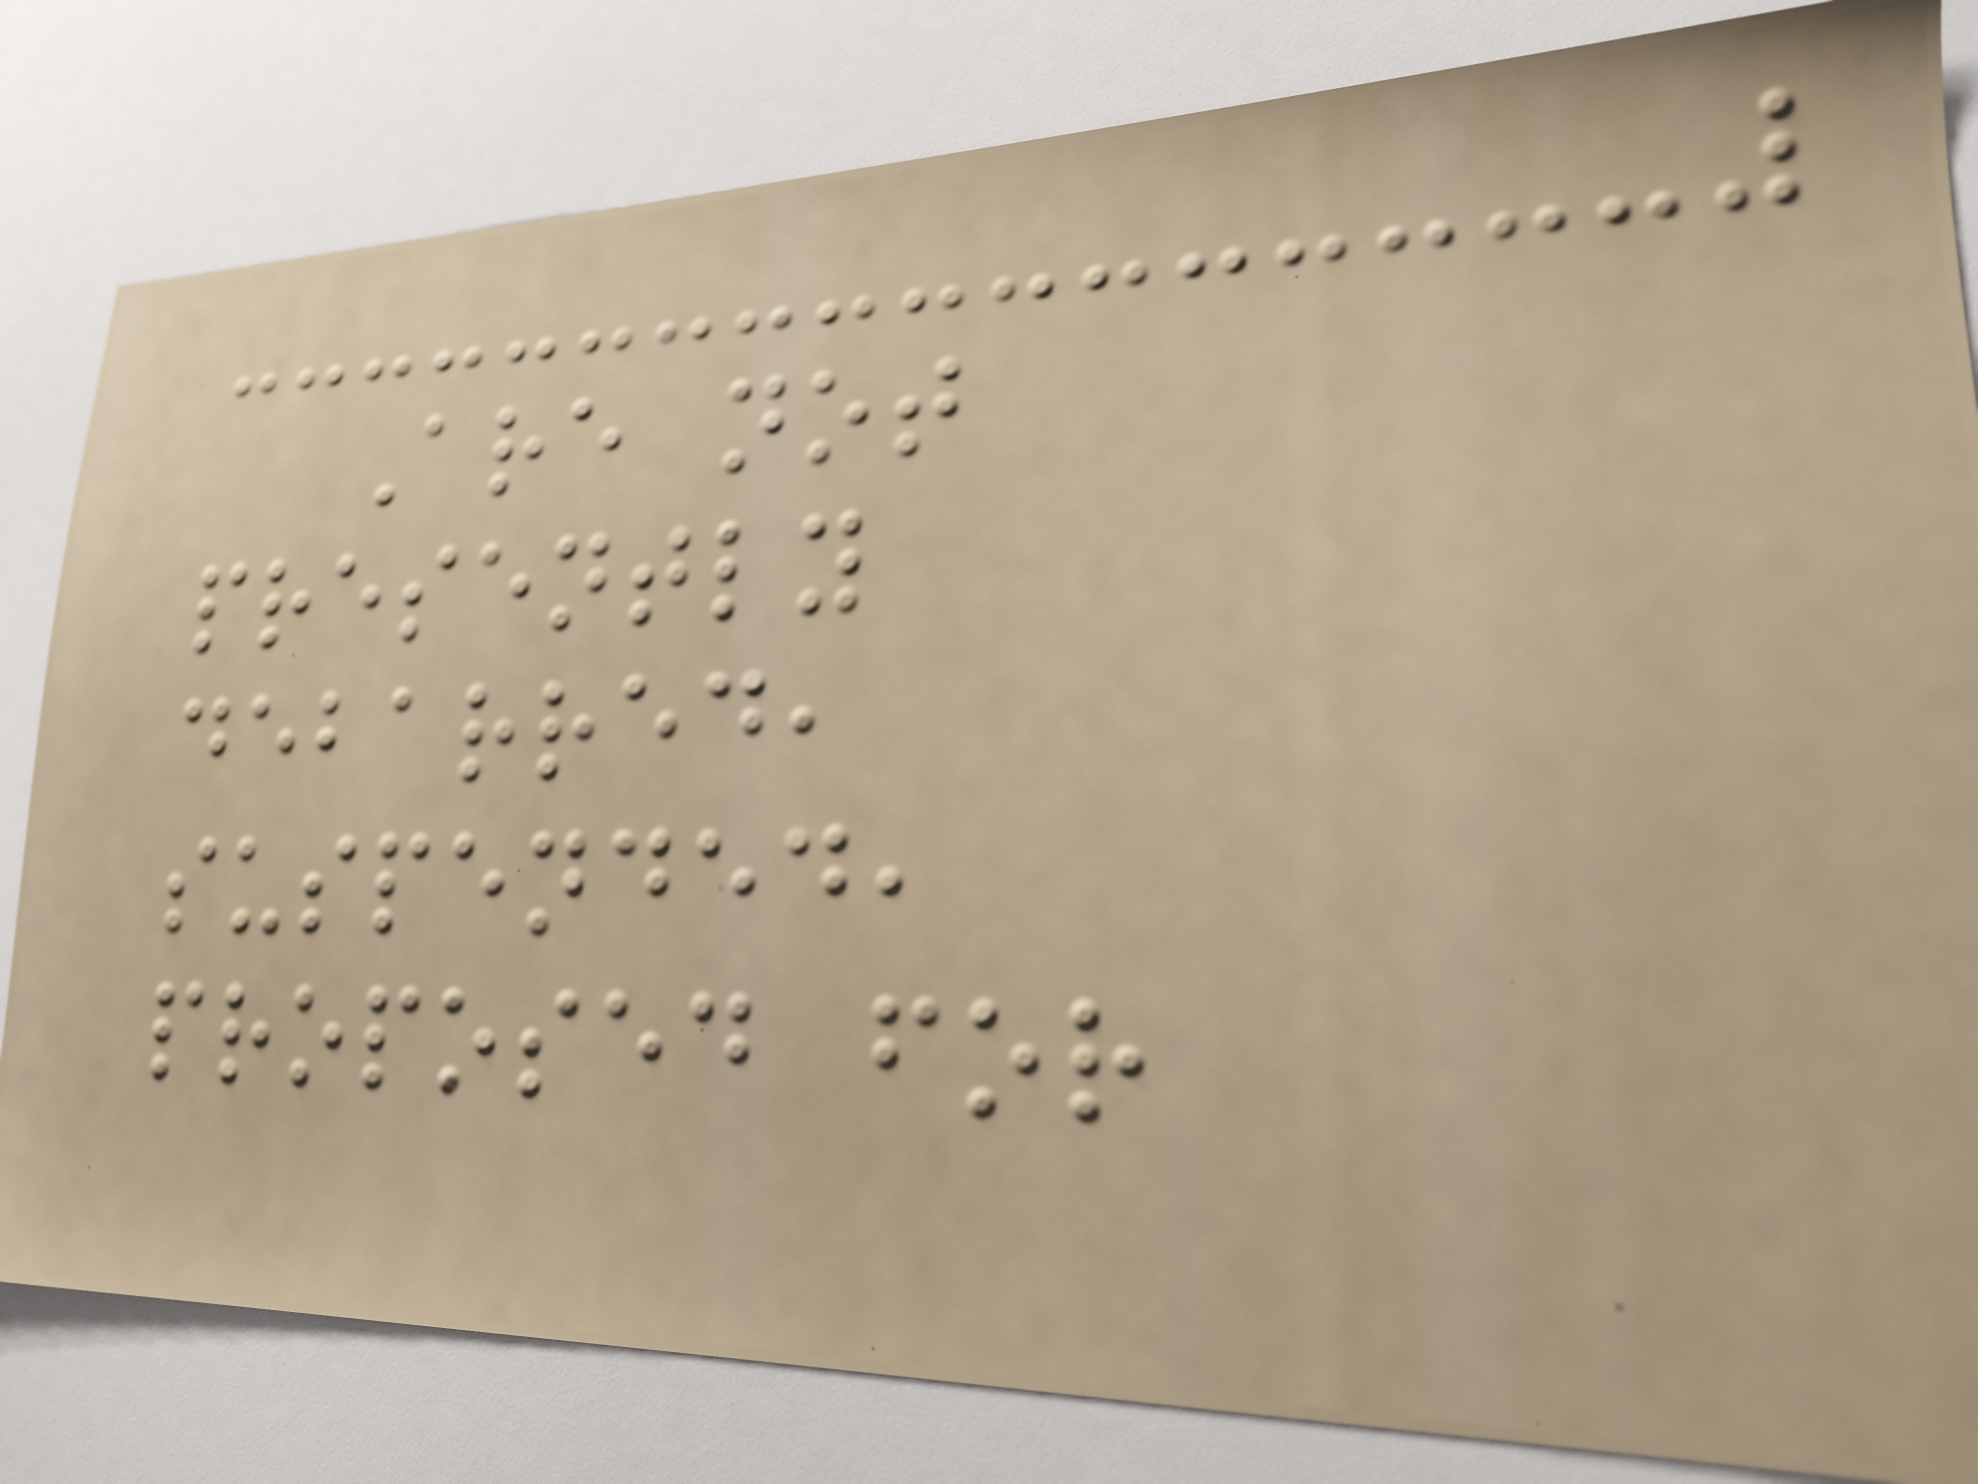Are not
presently
debarred,
suspended,
proposed for
